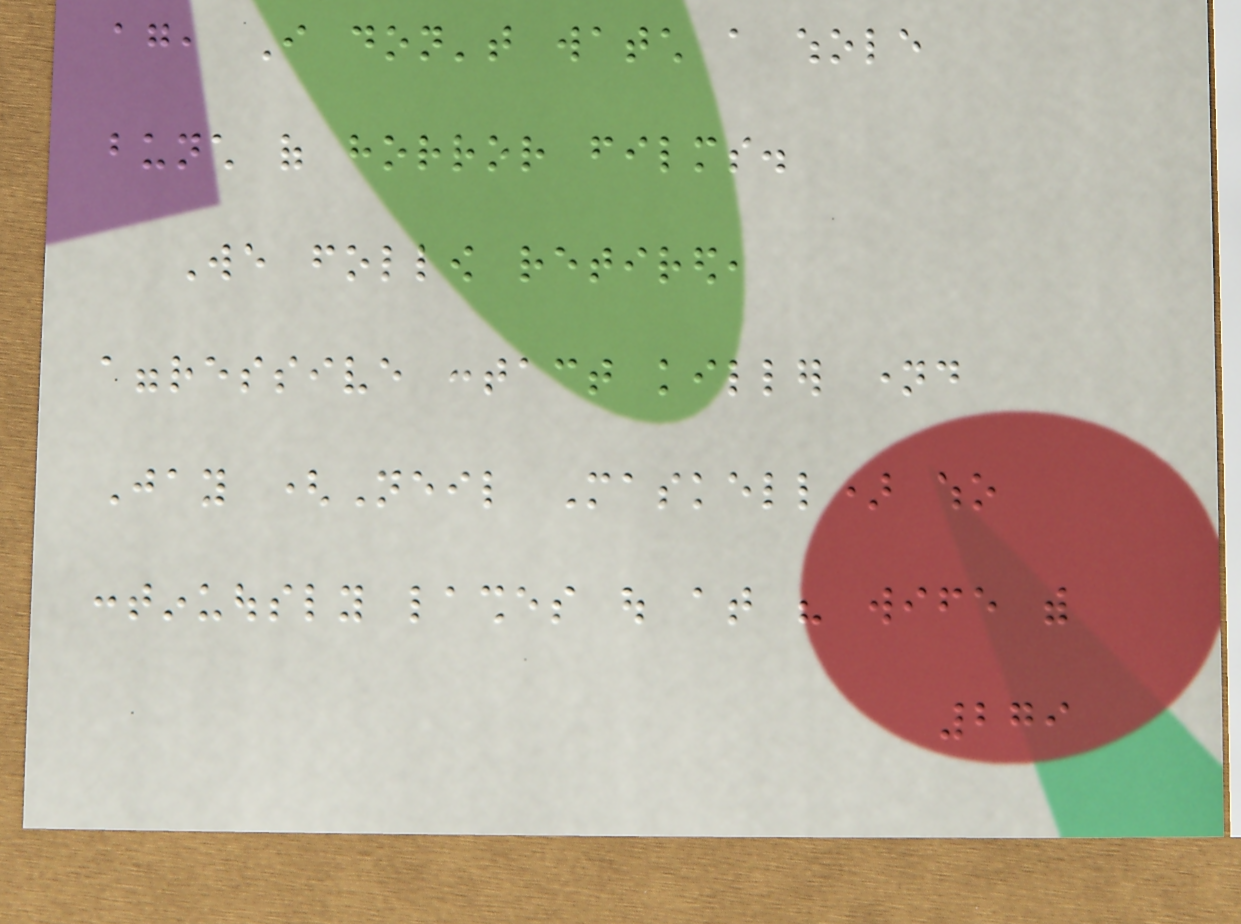again, I don't watch a whole
bunch of horror films.
We follow retired,
aggressive contact killer named
Jay (Neil Maskell) who
continuously lashes out at his wife with
279
